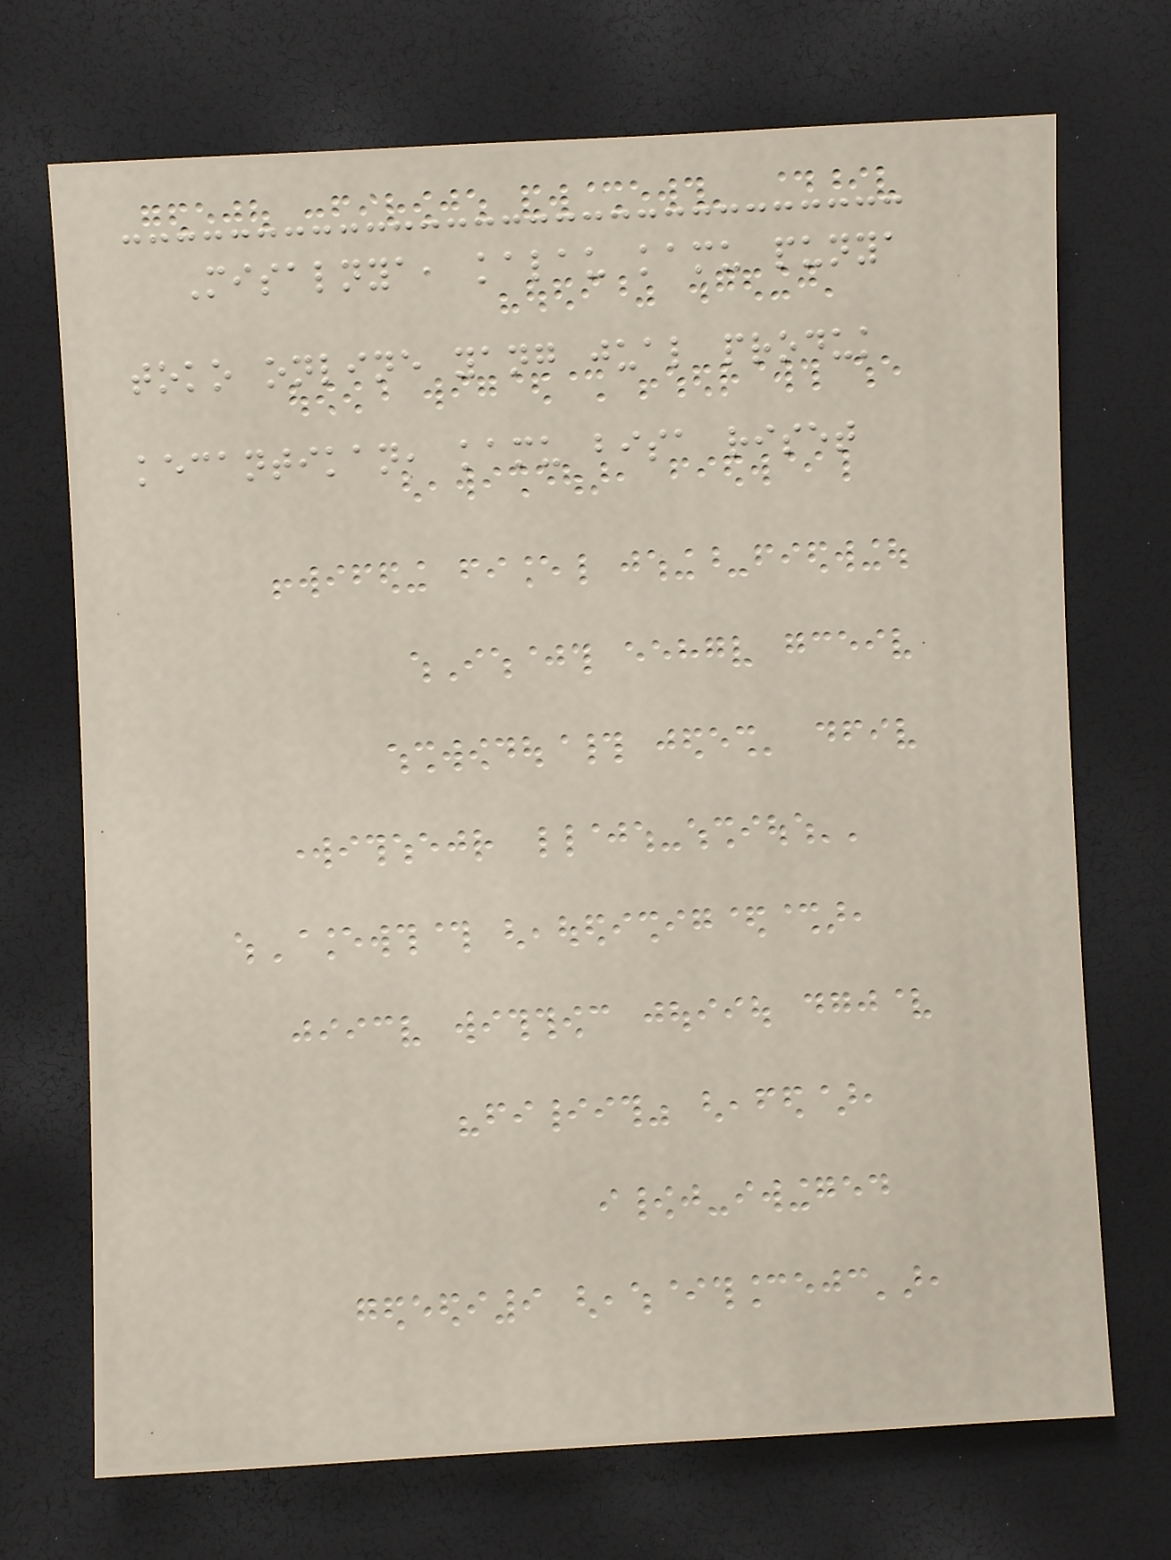Misalnya, kalau kamu punya
toko online yang jual produk
kecantikan, kamu bisa riset
